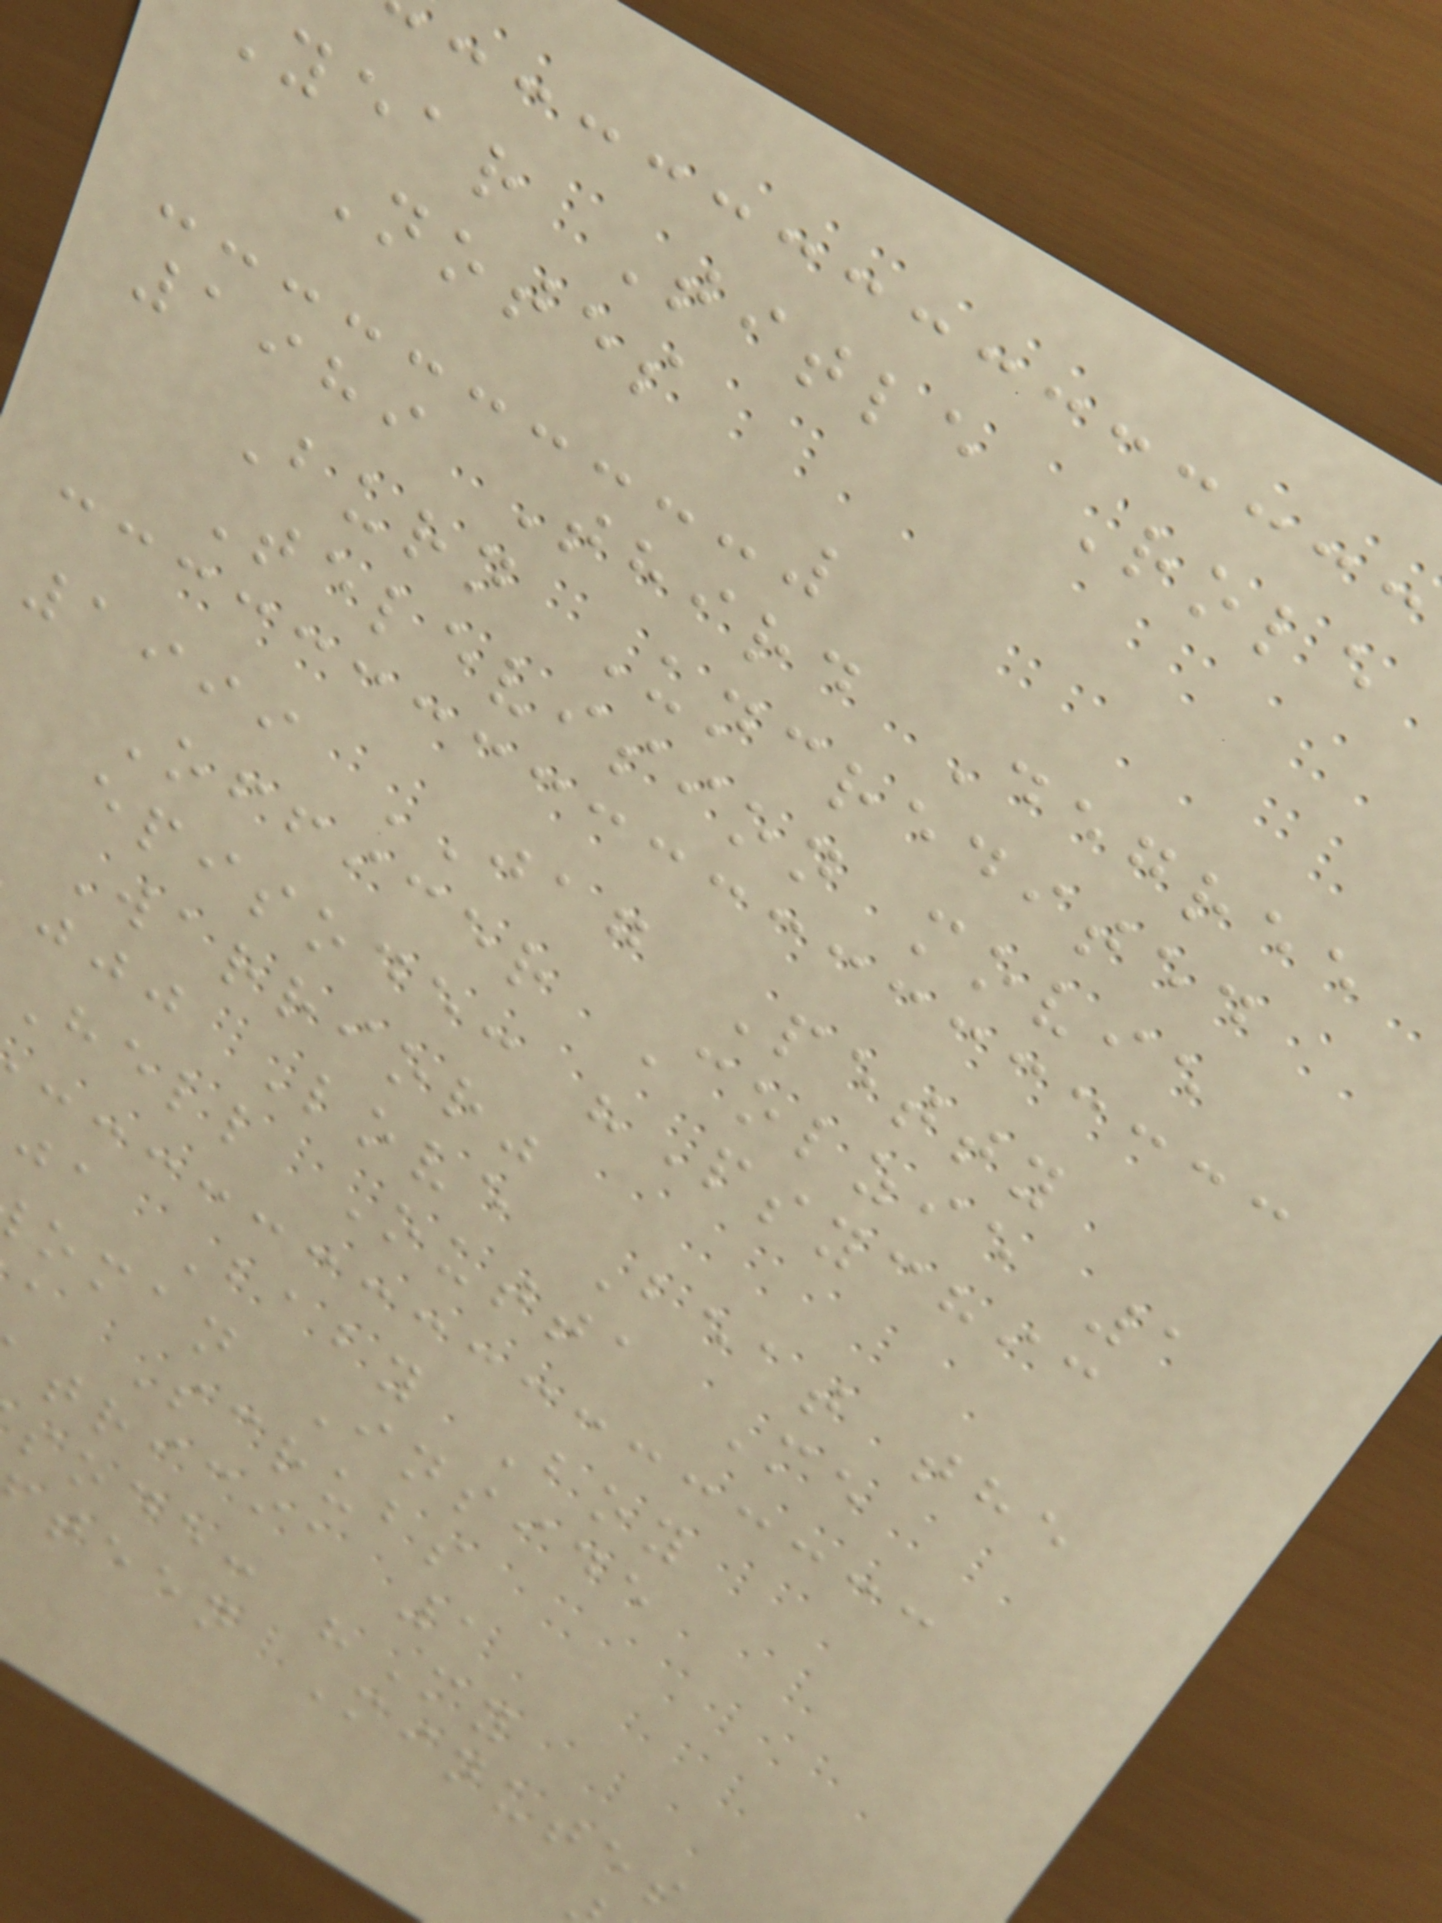year Title Role
Notes
1989 Third Degree
Burn Uncredited
Television movie
1999 JAG Petty
Officer Colzie 1
episode: "Psychic
Warrior"
jjj Love Beat the
Hell Outta Me
ja Baby Boy
oman Inside
a Scrubs
tricia 1
sode: "My
teen Minutes
